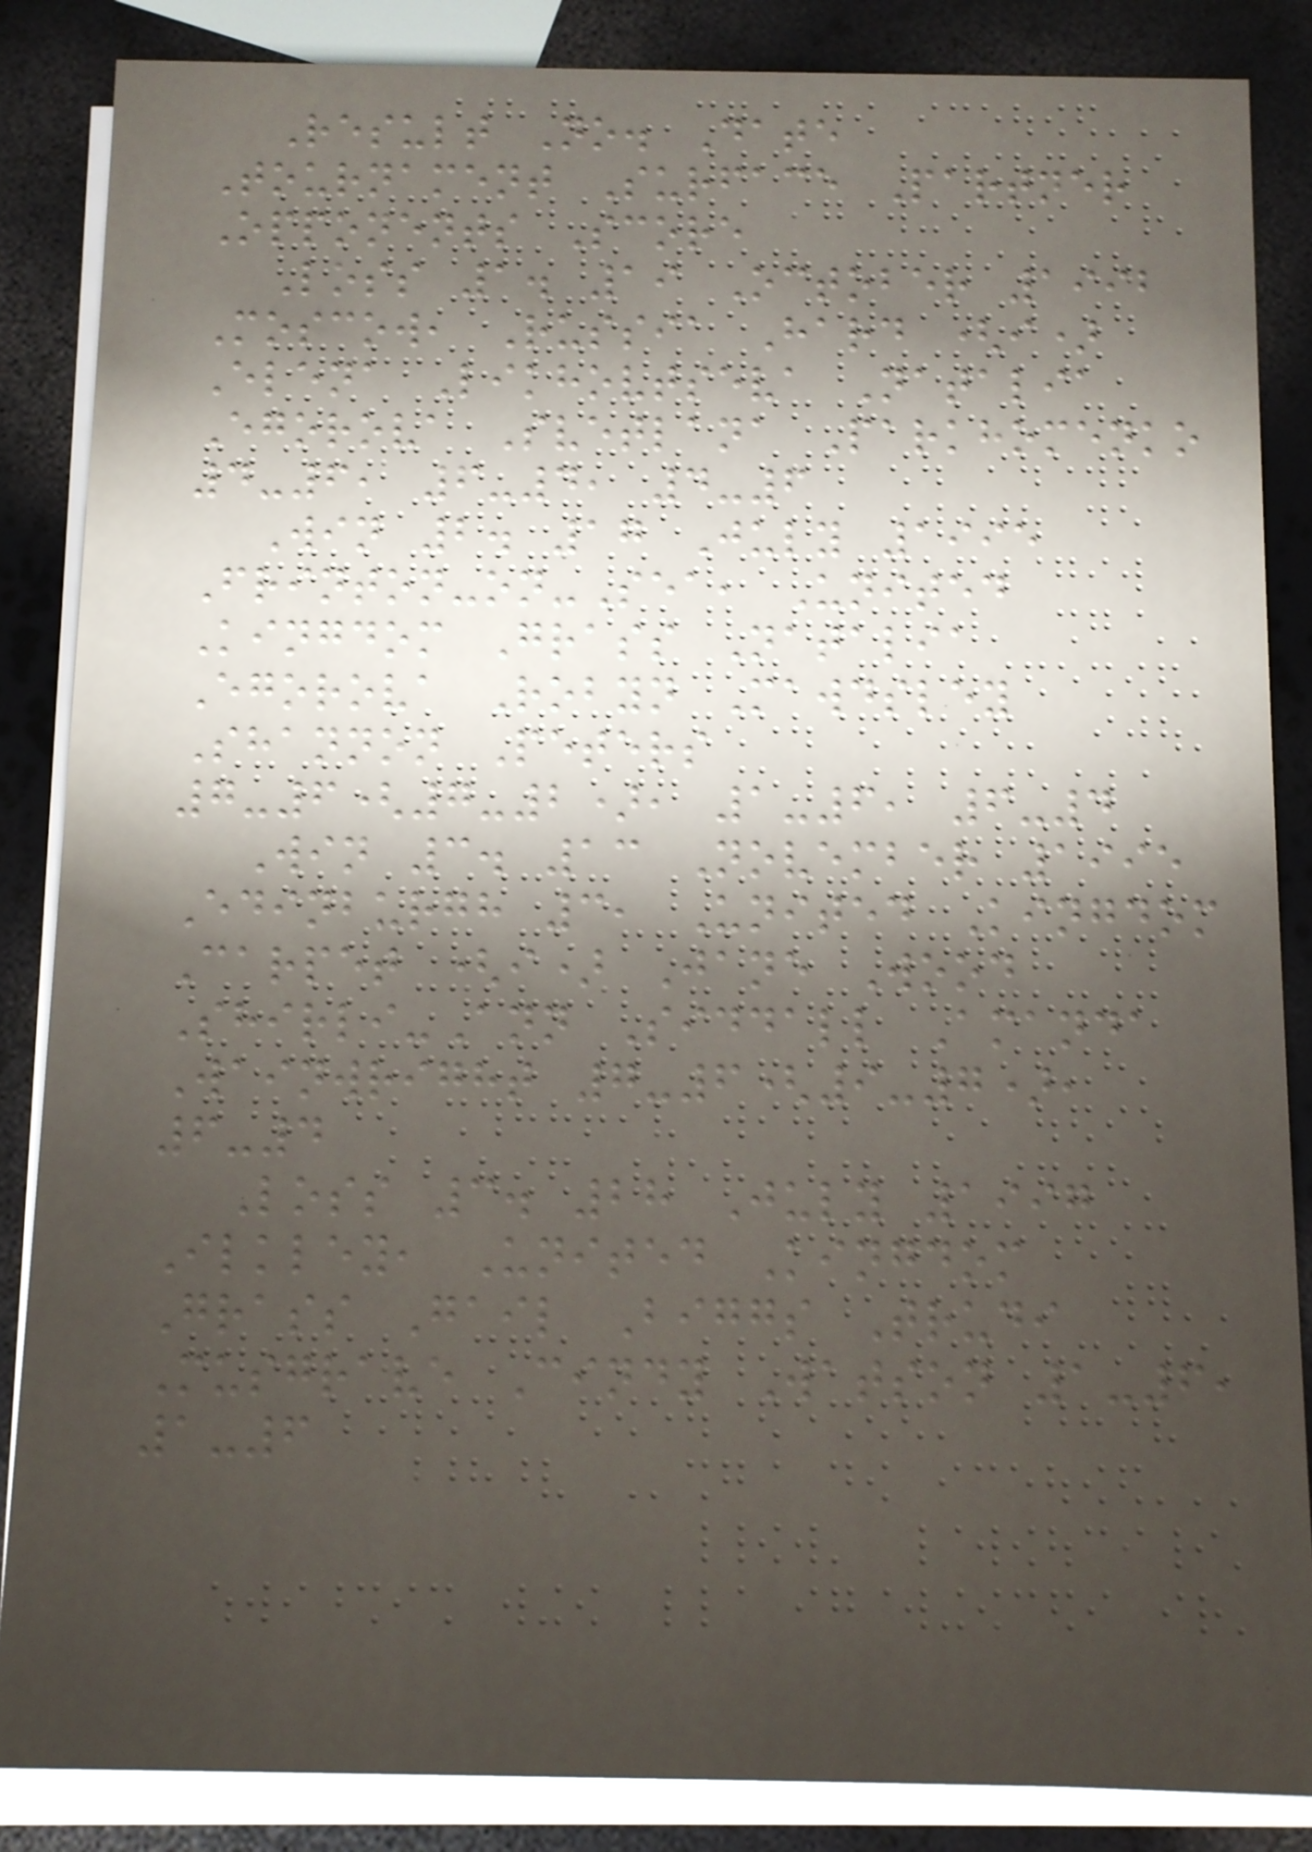Result No. Date
Tournament Surface Partner
Opponents Score
Loss 1. 19 October 1992
Moscow, Russia Hard (i)
Elena Likhovtseva Natalia
Egorova Svetlana Parkhomenko
4-6, 6-4, 4-6
Win 2. 17 July 1995
Frinton-on-Sea, United
Kingdom Grass Natalia
Egorova Robyn Mawdsley
Shannon Peters
7-6(7-2), 1-6, 6-4
Win 3. 13 November 1995
Edinburgh 3, United Kingdom
Carpet (i) Jane Wood
Shirli-Ann Siddall Amanda
Wainwright 7-6(9-7),
6-4
Loss 3. 28 July 1997
Ilkley, United Kingdom
Grass Gail Biggs Trudi
Musgrave Cindy Watson 1-6,
1-6
